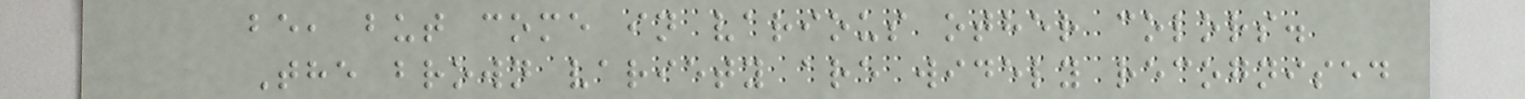be, but come in various other colors.
The brown variety are widely recognised
